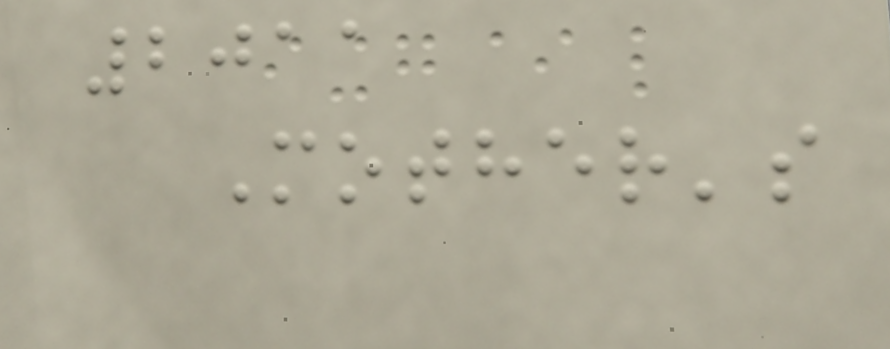2011
Mother's
